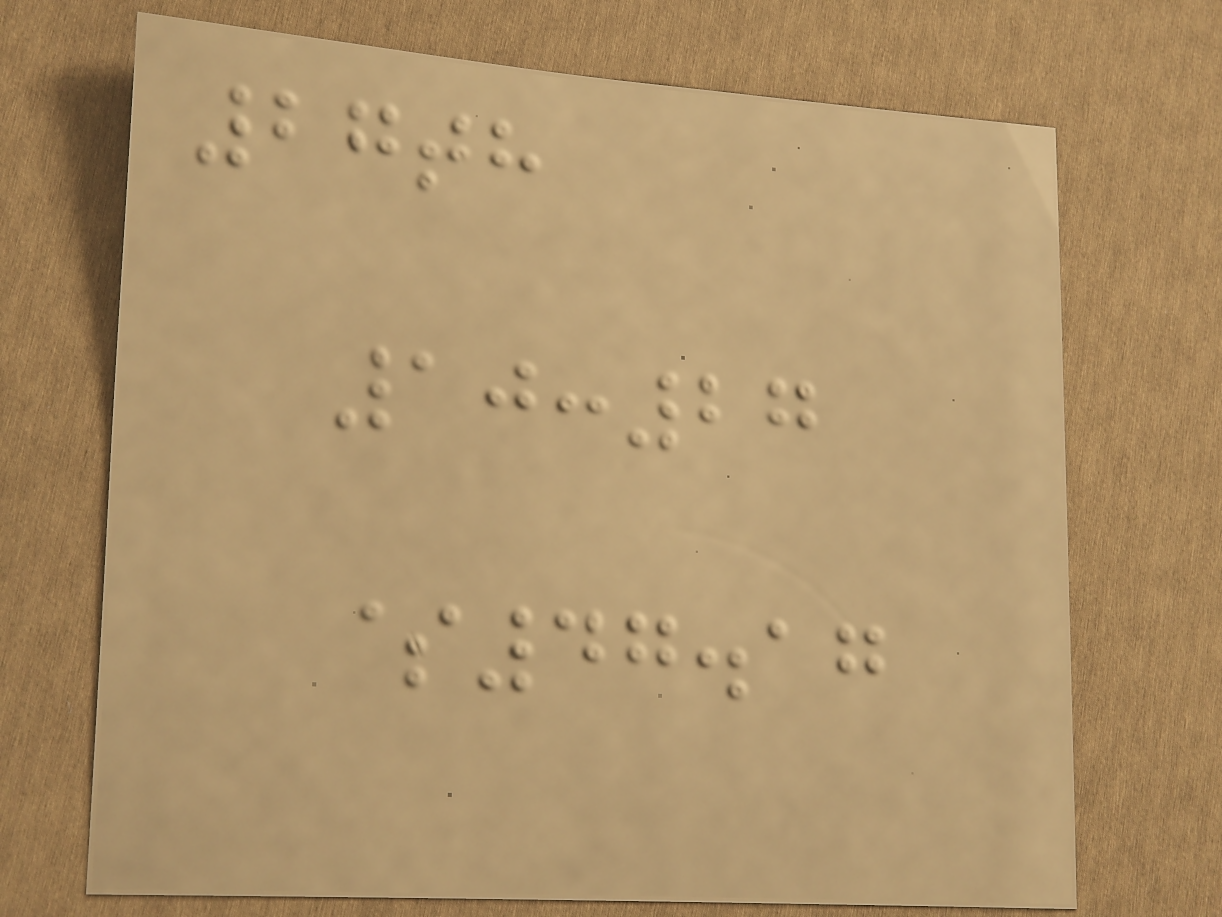27th
10:27
$47.17
